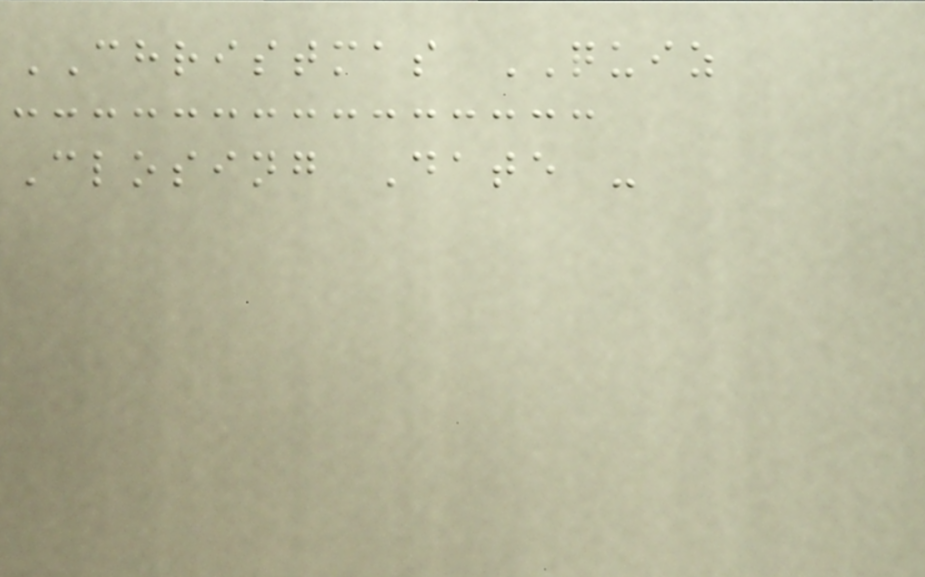CHRISTMAS QUIZ
Closing Date -
